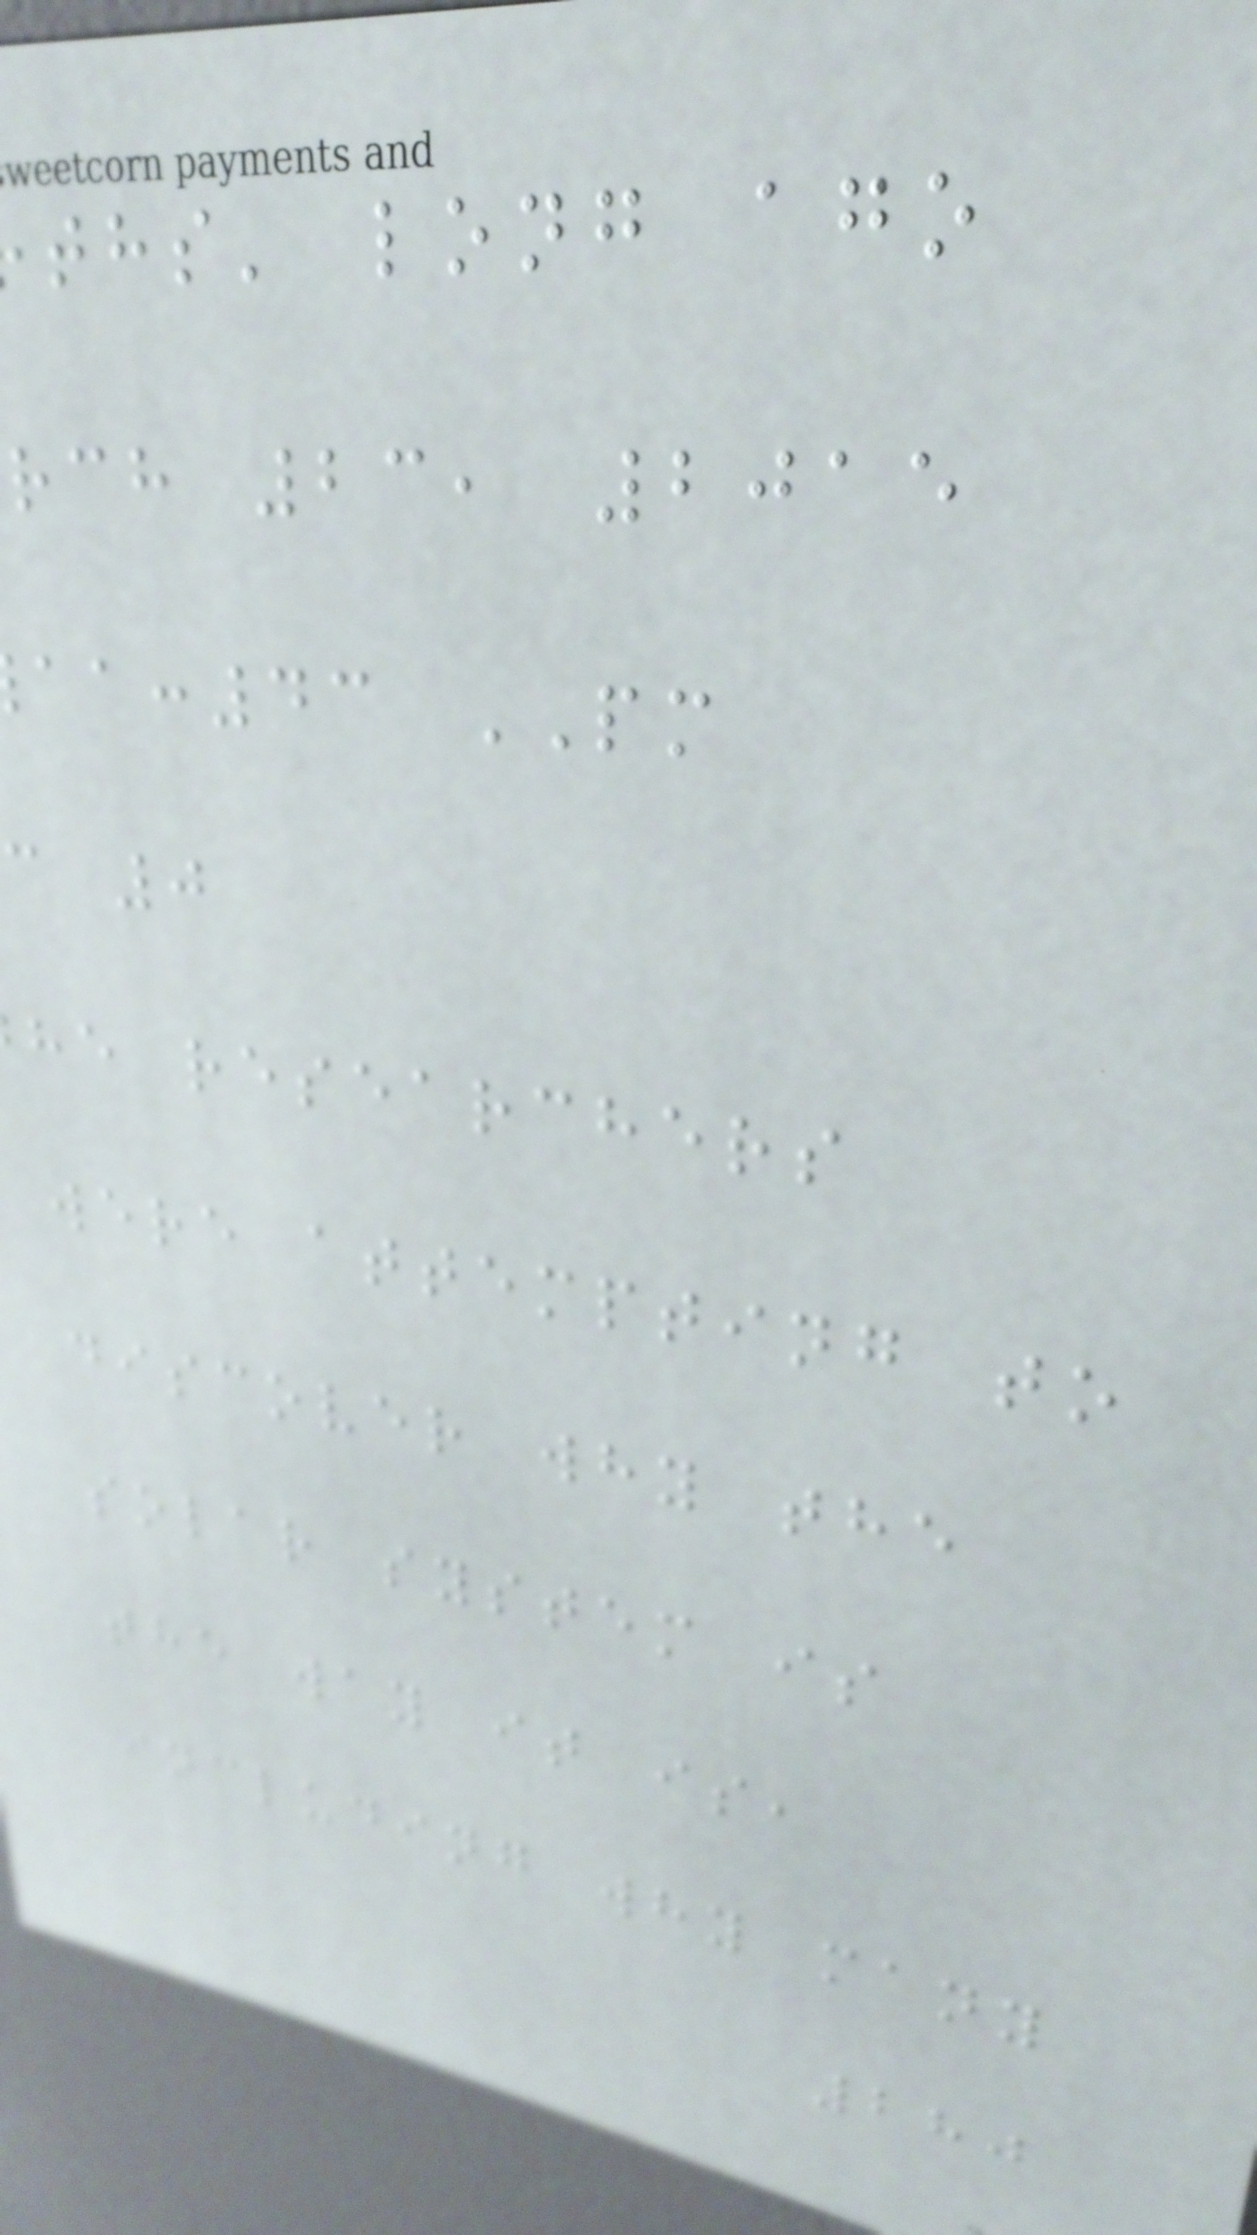ths' long ago
rch 23, 2015
:43 PM
c 0
he researchers
were attempting to
discover why the
solar system is
the way it is,
including why many
280
